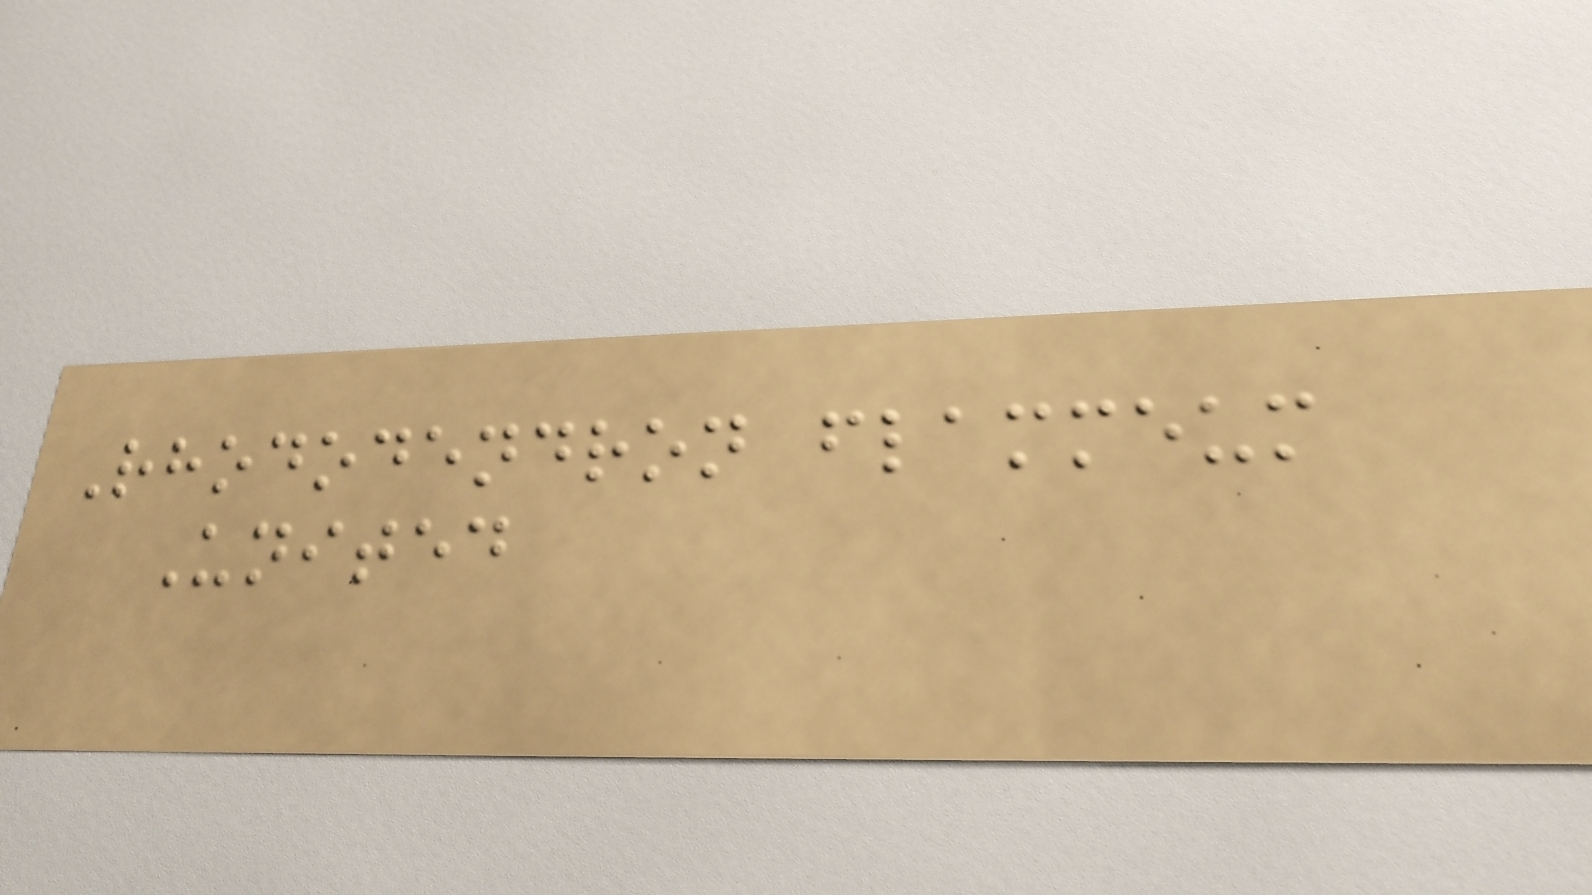Rhododendron flammeum
United
